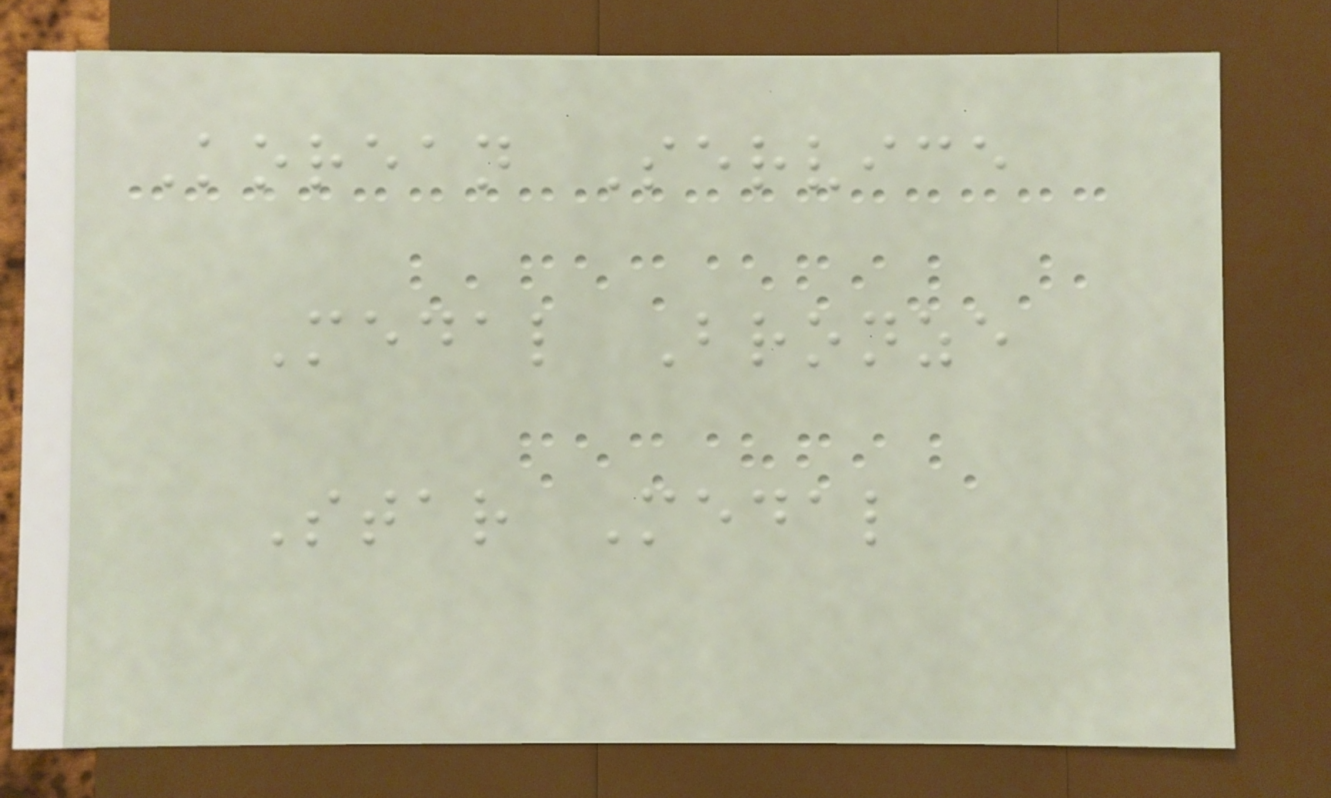Korean Service
Medal Bronze
Star Medal
